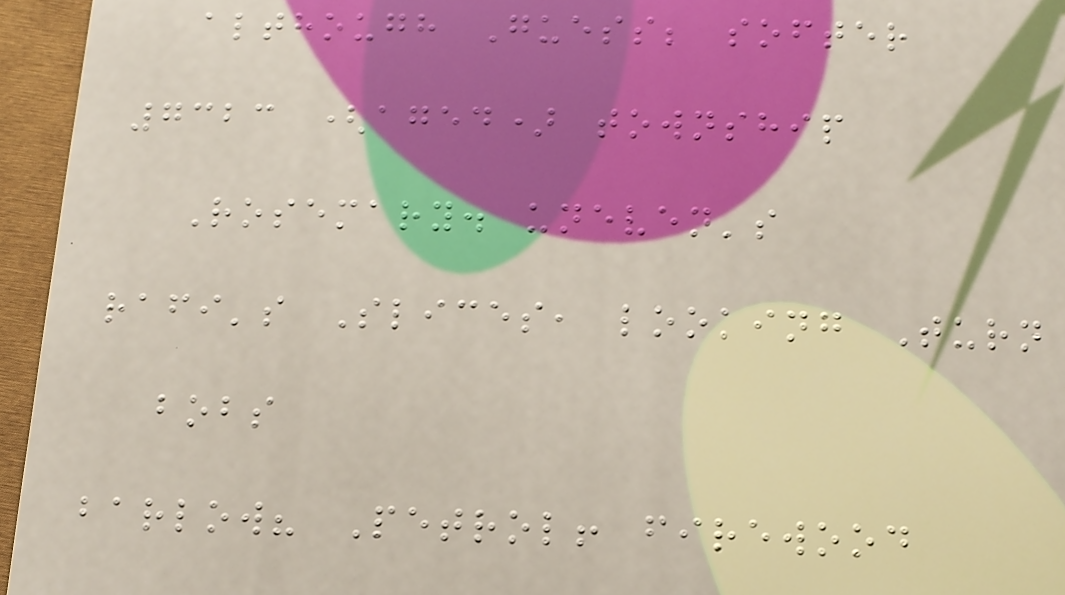although Guess; softer
7323 (aged) township
Rosemary. uneven's
rafi's Slices, looking Turn
bobs
barlow? Petrol! firewood
